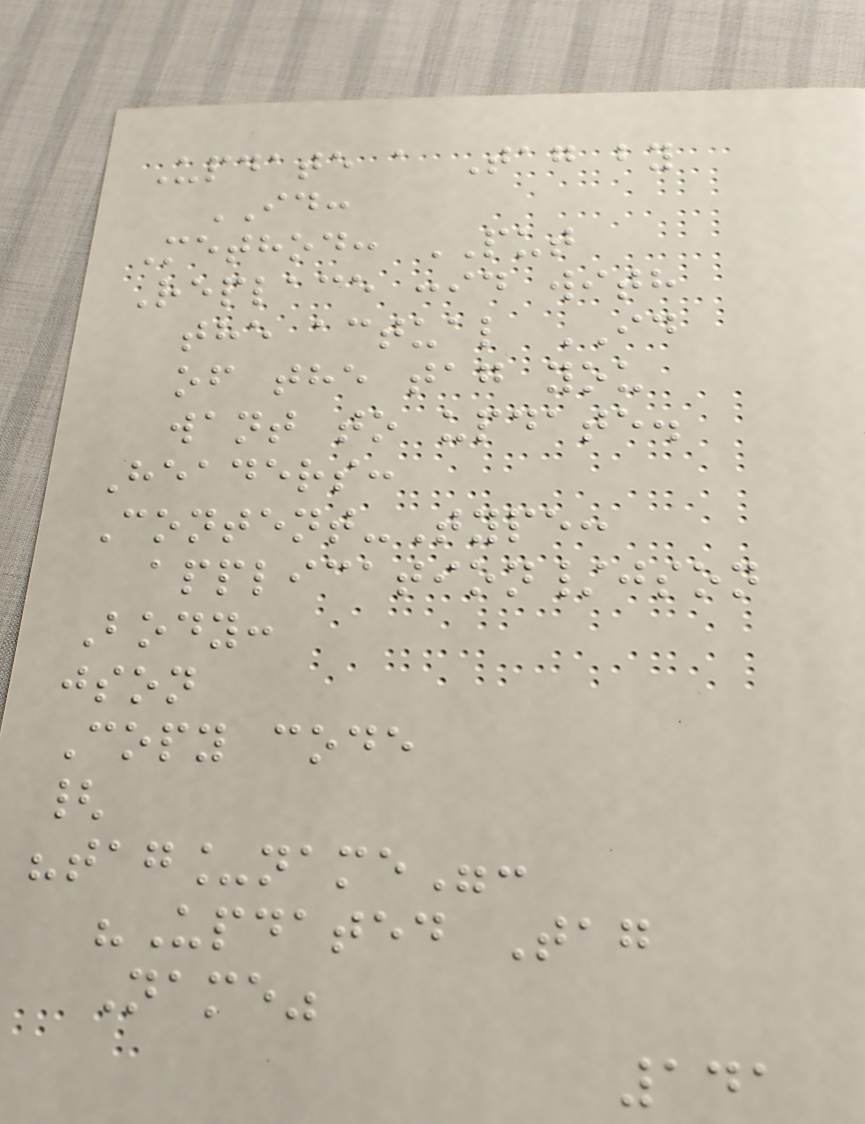Update a Tag by
ID:
Method: PUT
Replace :id with
the actual ID
of the tag you
want to update.
Headers:
Content-Type:
application/json
Body:
json
Copy code
{
"tag_name":
"Updated Tag
Name"
141
